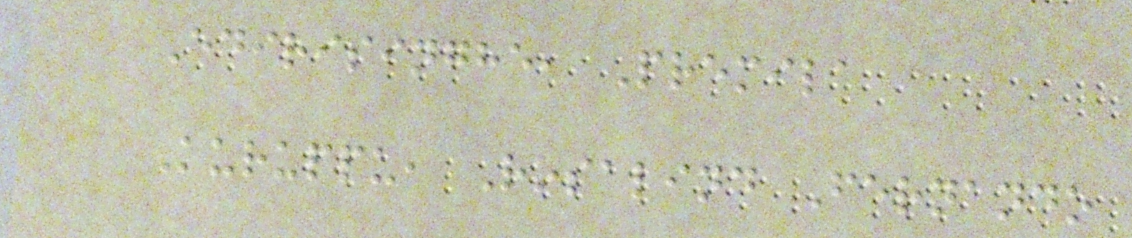Edirisinghe, Premila
Kuruppu, Rosalind Fernando
